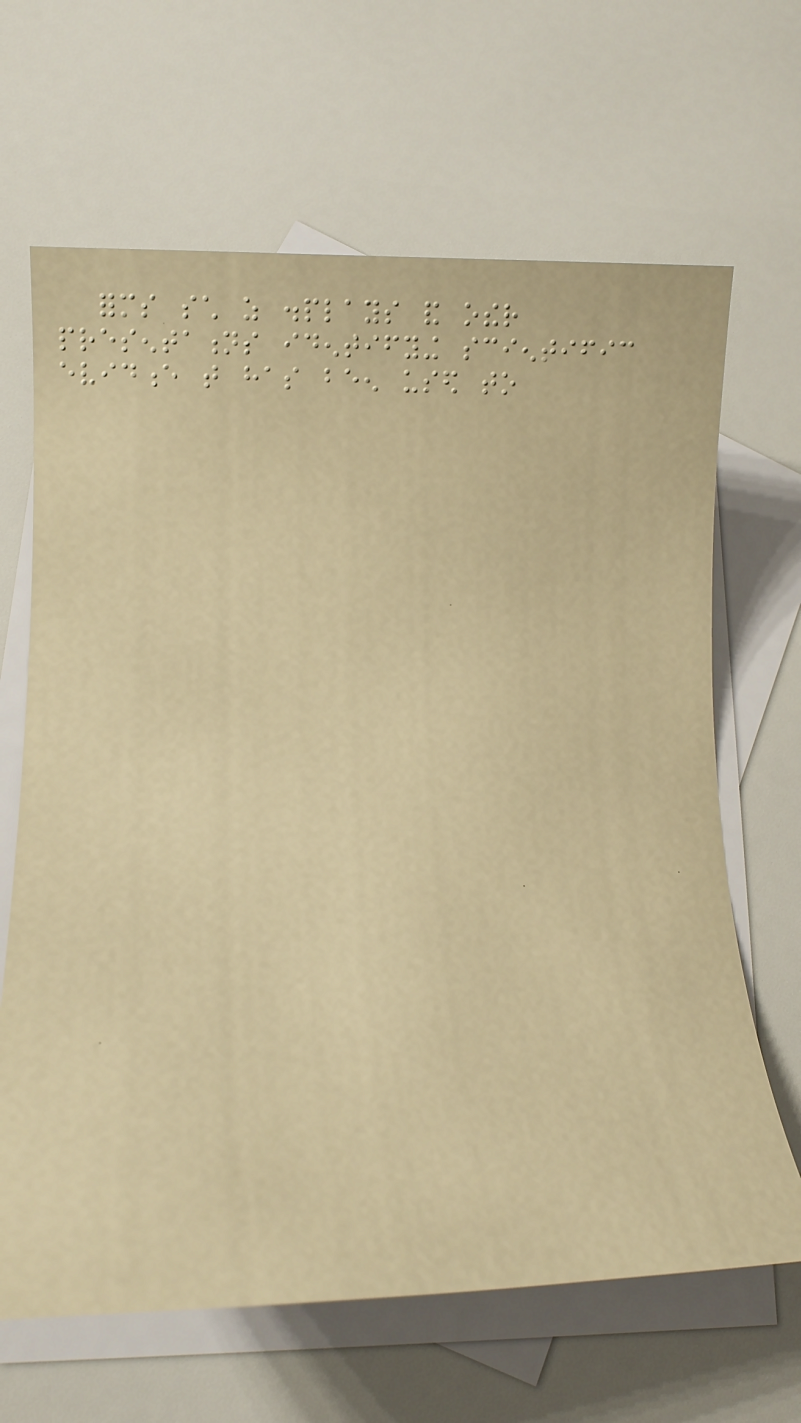forms such as displays and other
presentations identifying scientific
evidence that has been used to
